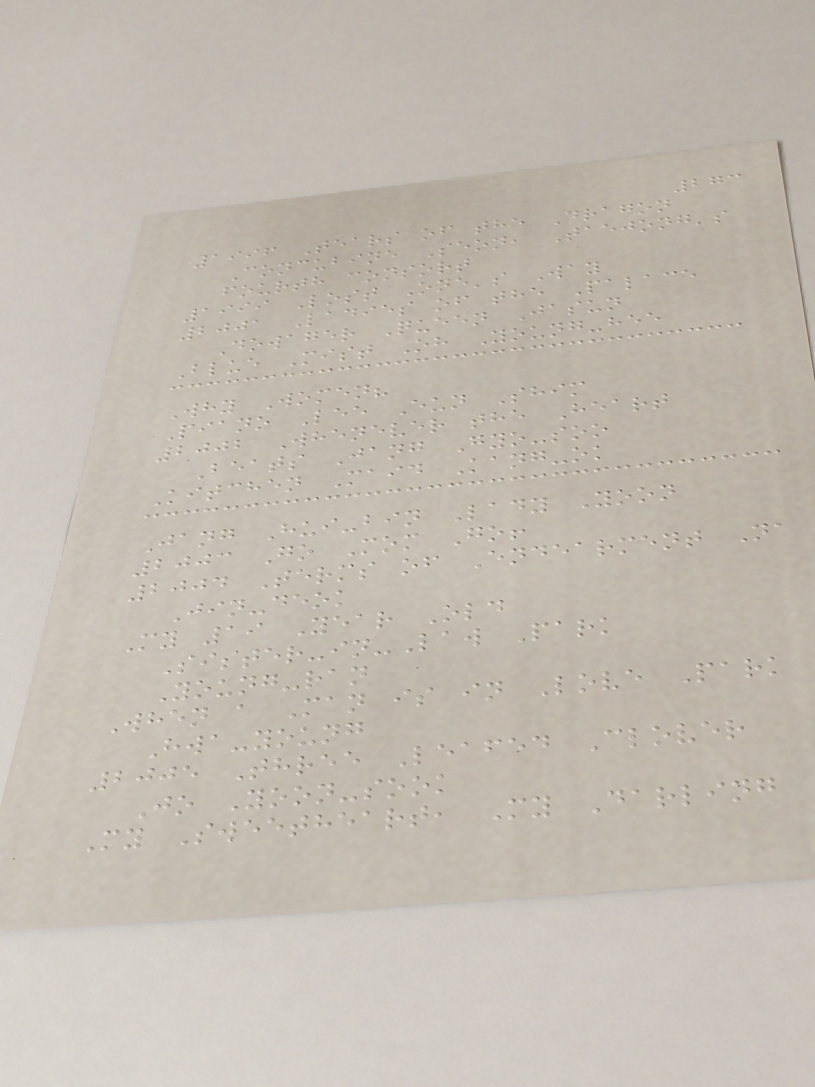273
1996 Tears of the Dragon
Concubine Seon, Taejong's
fourth consort
1999 Lost One's Way
2001 Ladies of the Palace
Dowager Queen Jasun
Blue Mist Oh Young-hee
Why Women?
Piano Lee Eun Shim
2002 Whenever the Heart
Beats Jang Gyo-soo
Kitchen Maid Kang-ok
Jang Hui-bin Lady Yoon
2003 Go Mom Go!
2004 Terms of Endearment Na
Jin-deok
My 19 Year Old
Sister-in-Law Park
Young-ran
When a Man is in Love Park
Hwa-young
2005 Three Leafed Clover
Jo Yoon-sook
My Sweetheart, My Darling
